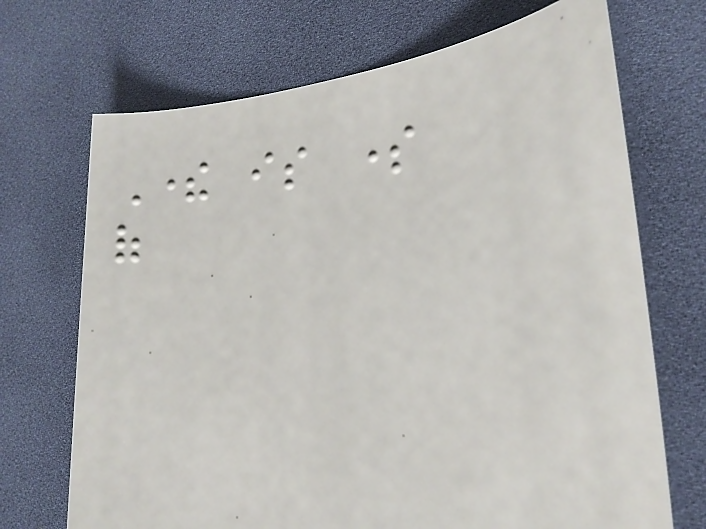There is some
of
